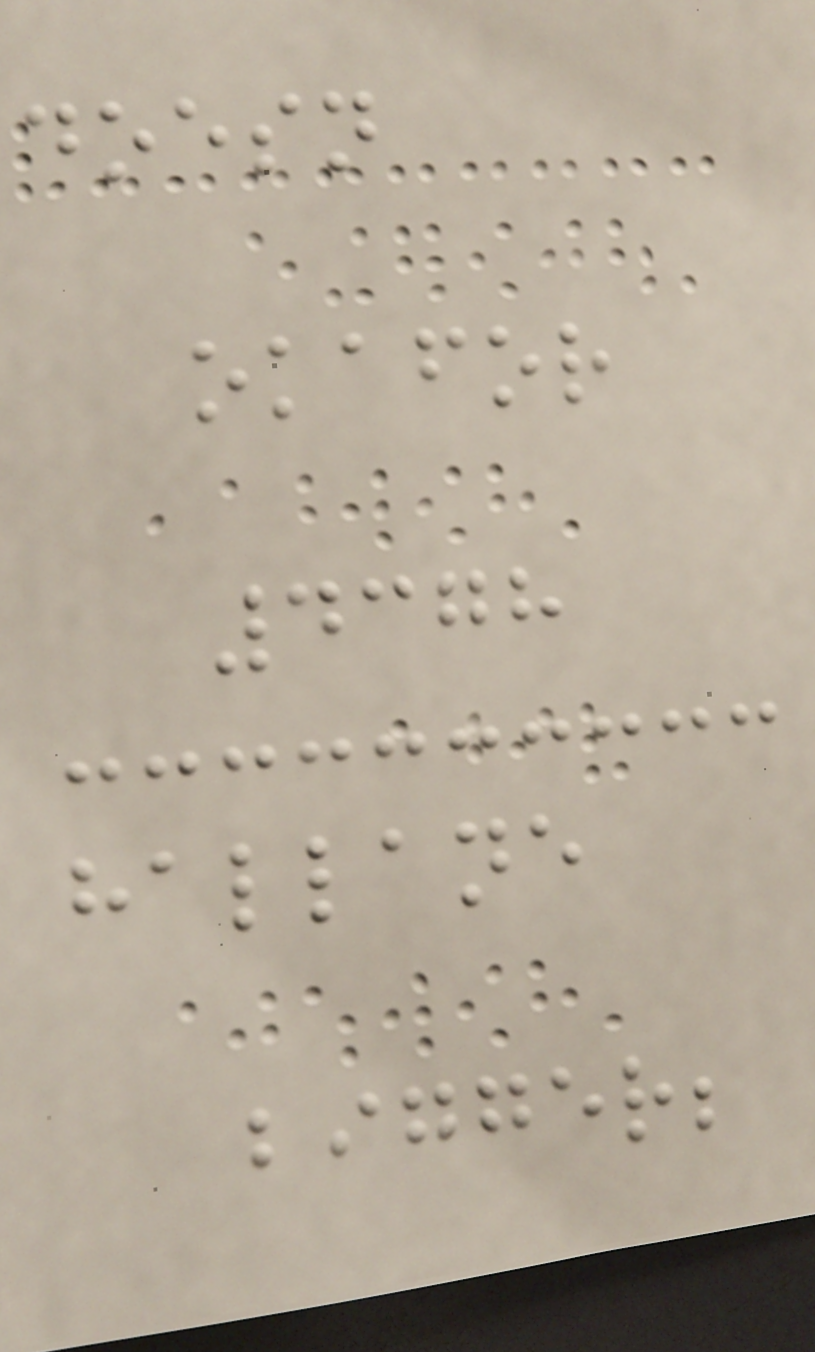doesn
okafor
4378
hallane
bigger;
